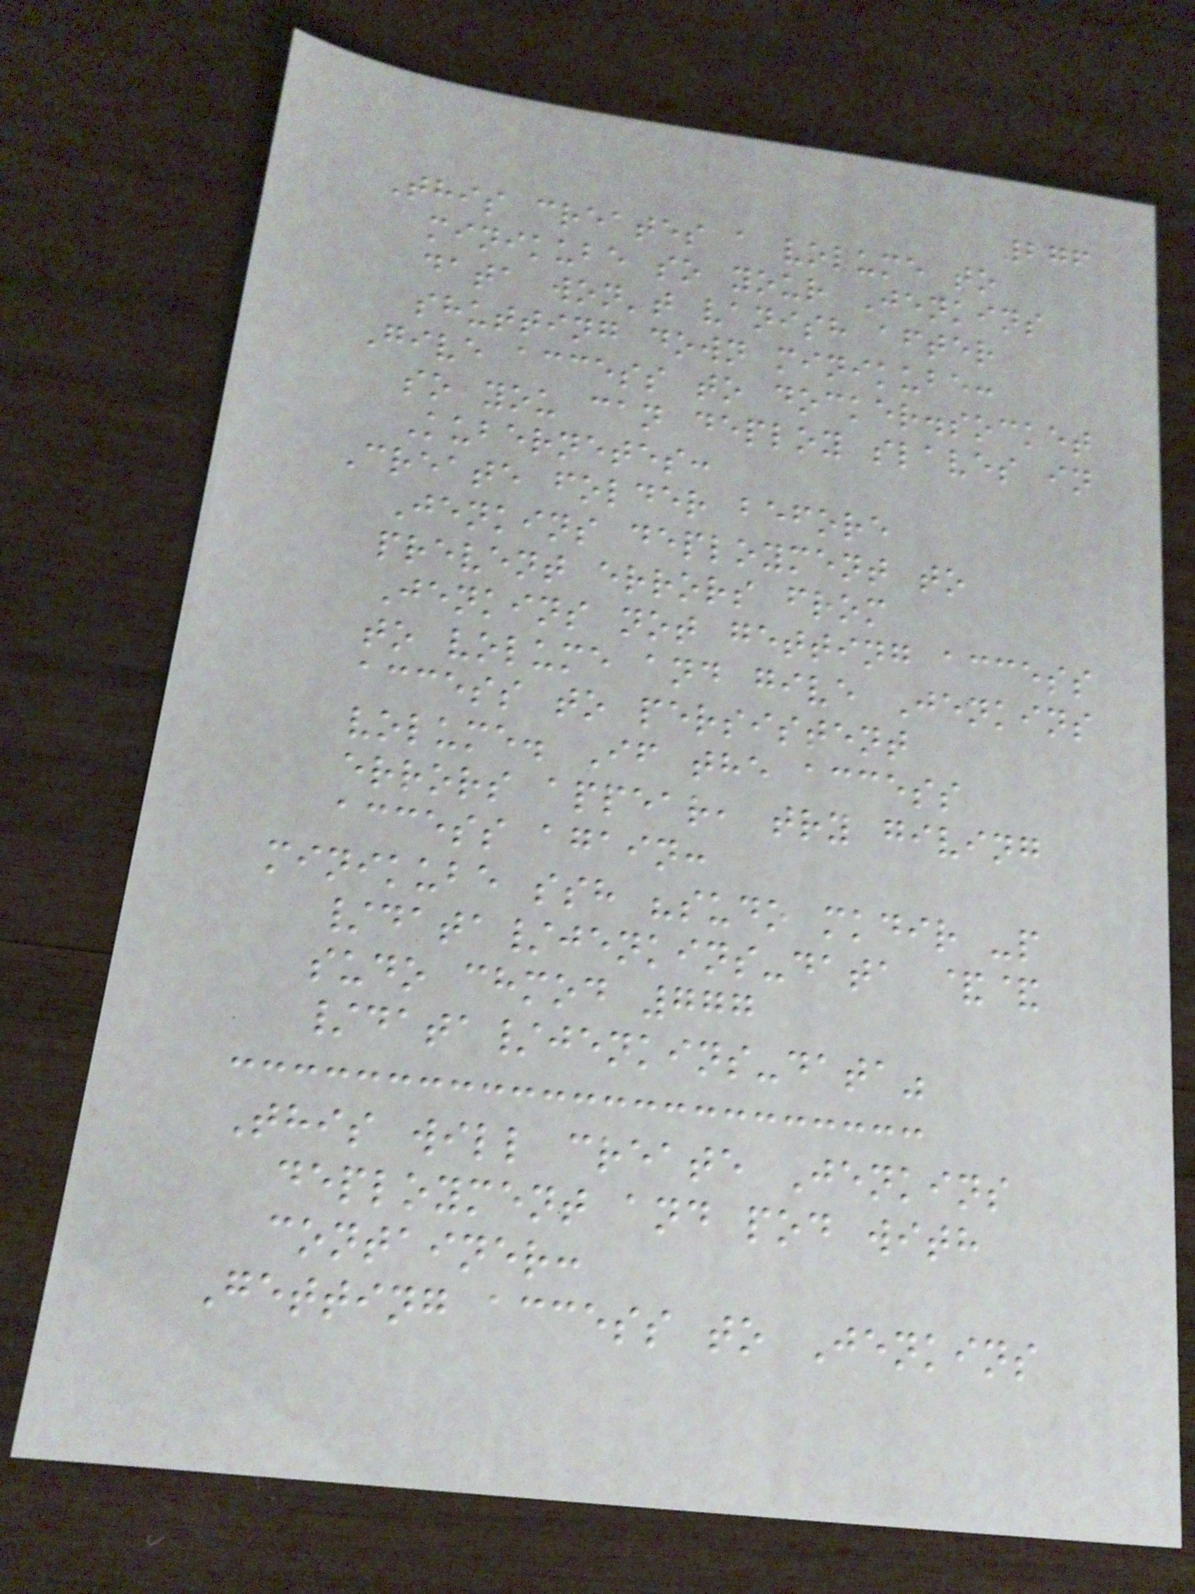276
This creates a volume to
minikube so your Jenkins
data won't vanish after
shutting down minikube:
Give access to docker.socket
so you can deploy slaves in
Kubernetes:
Create folder before
Jenkins deployment to
prevent errors from
Jenkins not getting access
to volume and give Jenkins
access to persistent
volume. If the access
errors appear, try giving
access again:
minikube ssh "sudo mkdir -p
/data/jenkins-data &&
sudo chmod 777
/data/jenkins-data"
This will create Jenkins
deployment and pod with
container:
Getting access to Jenkins
